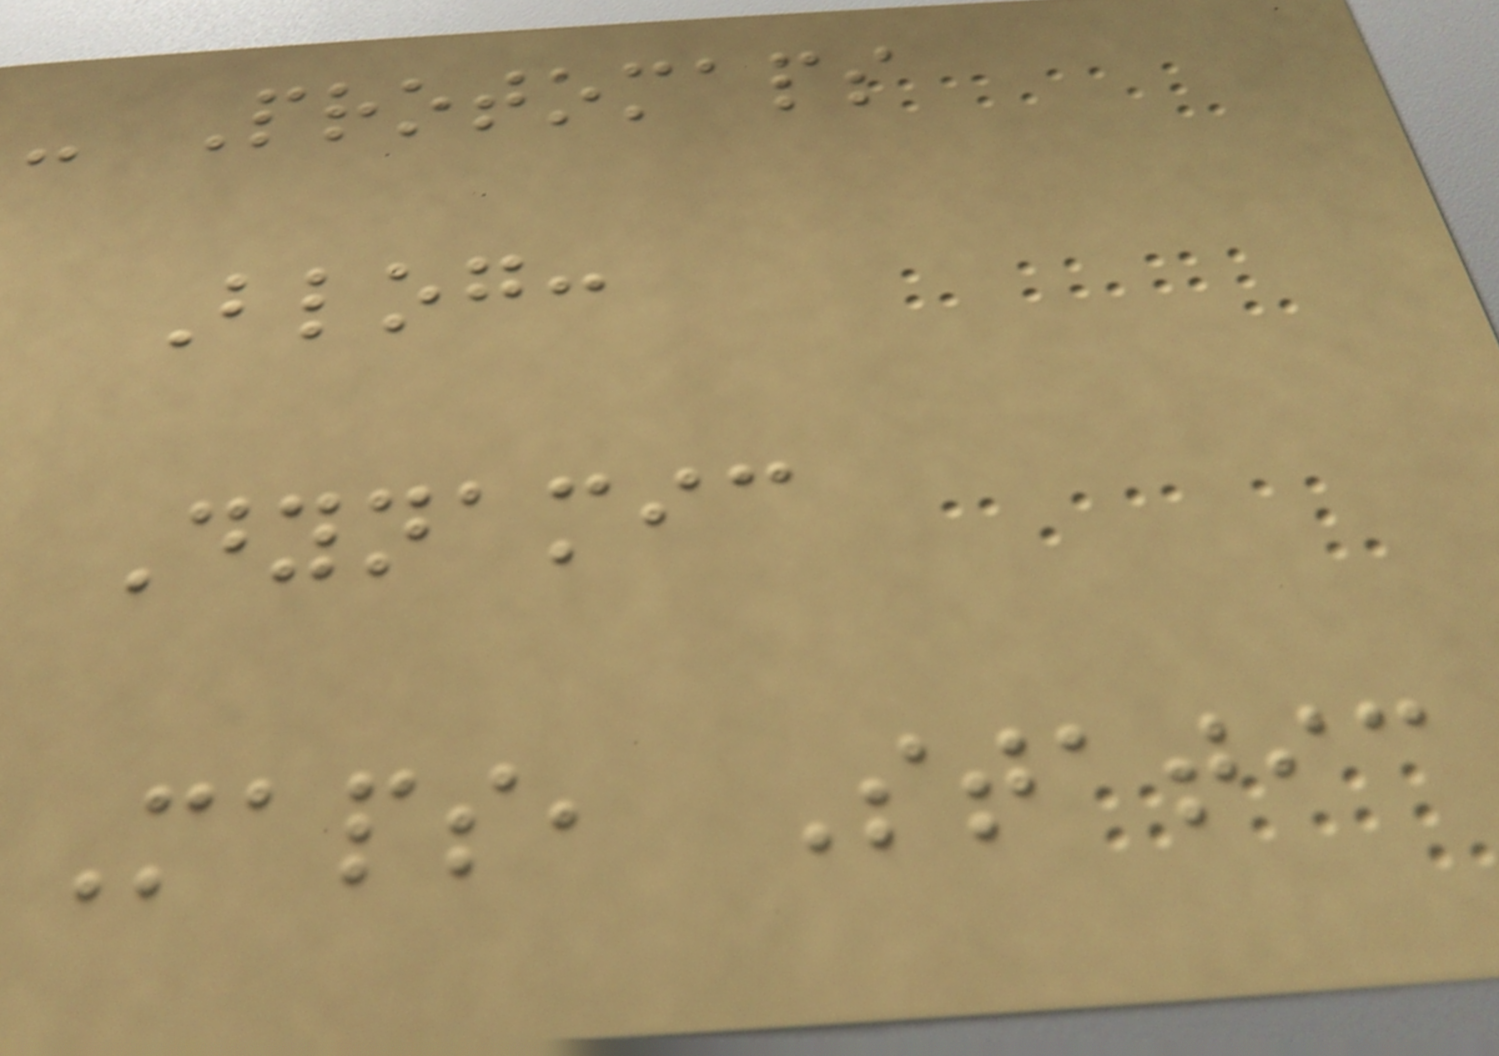- Protomaps
Blog:
Dynamic
Maps, Static
